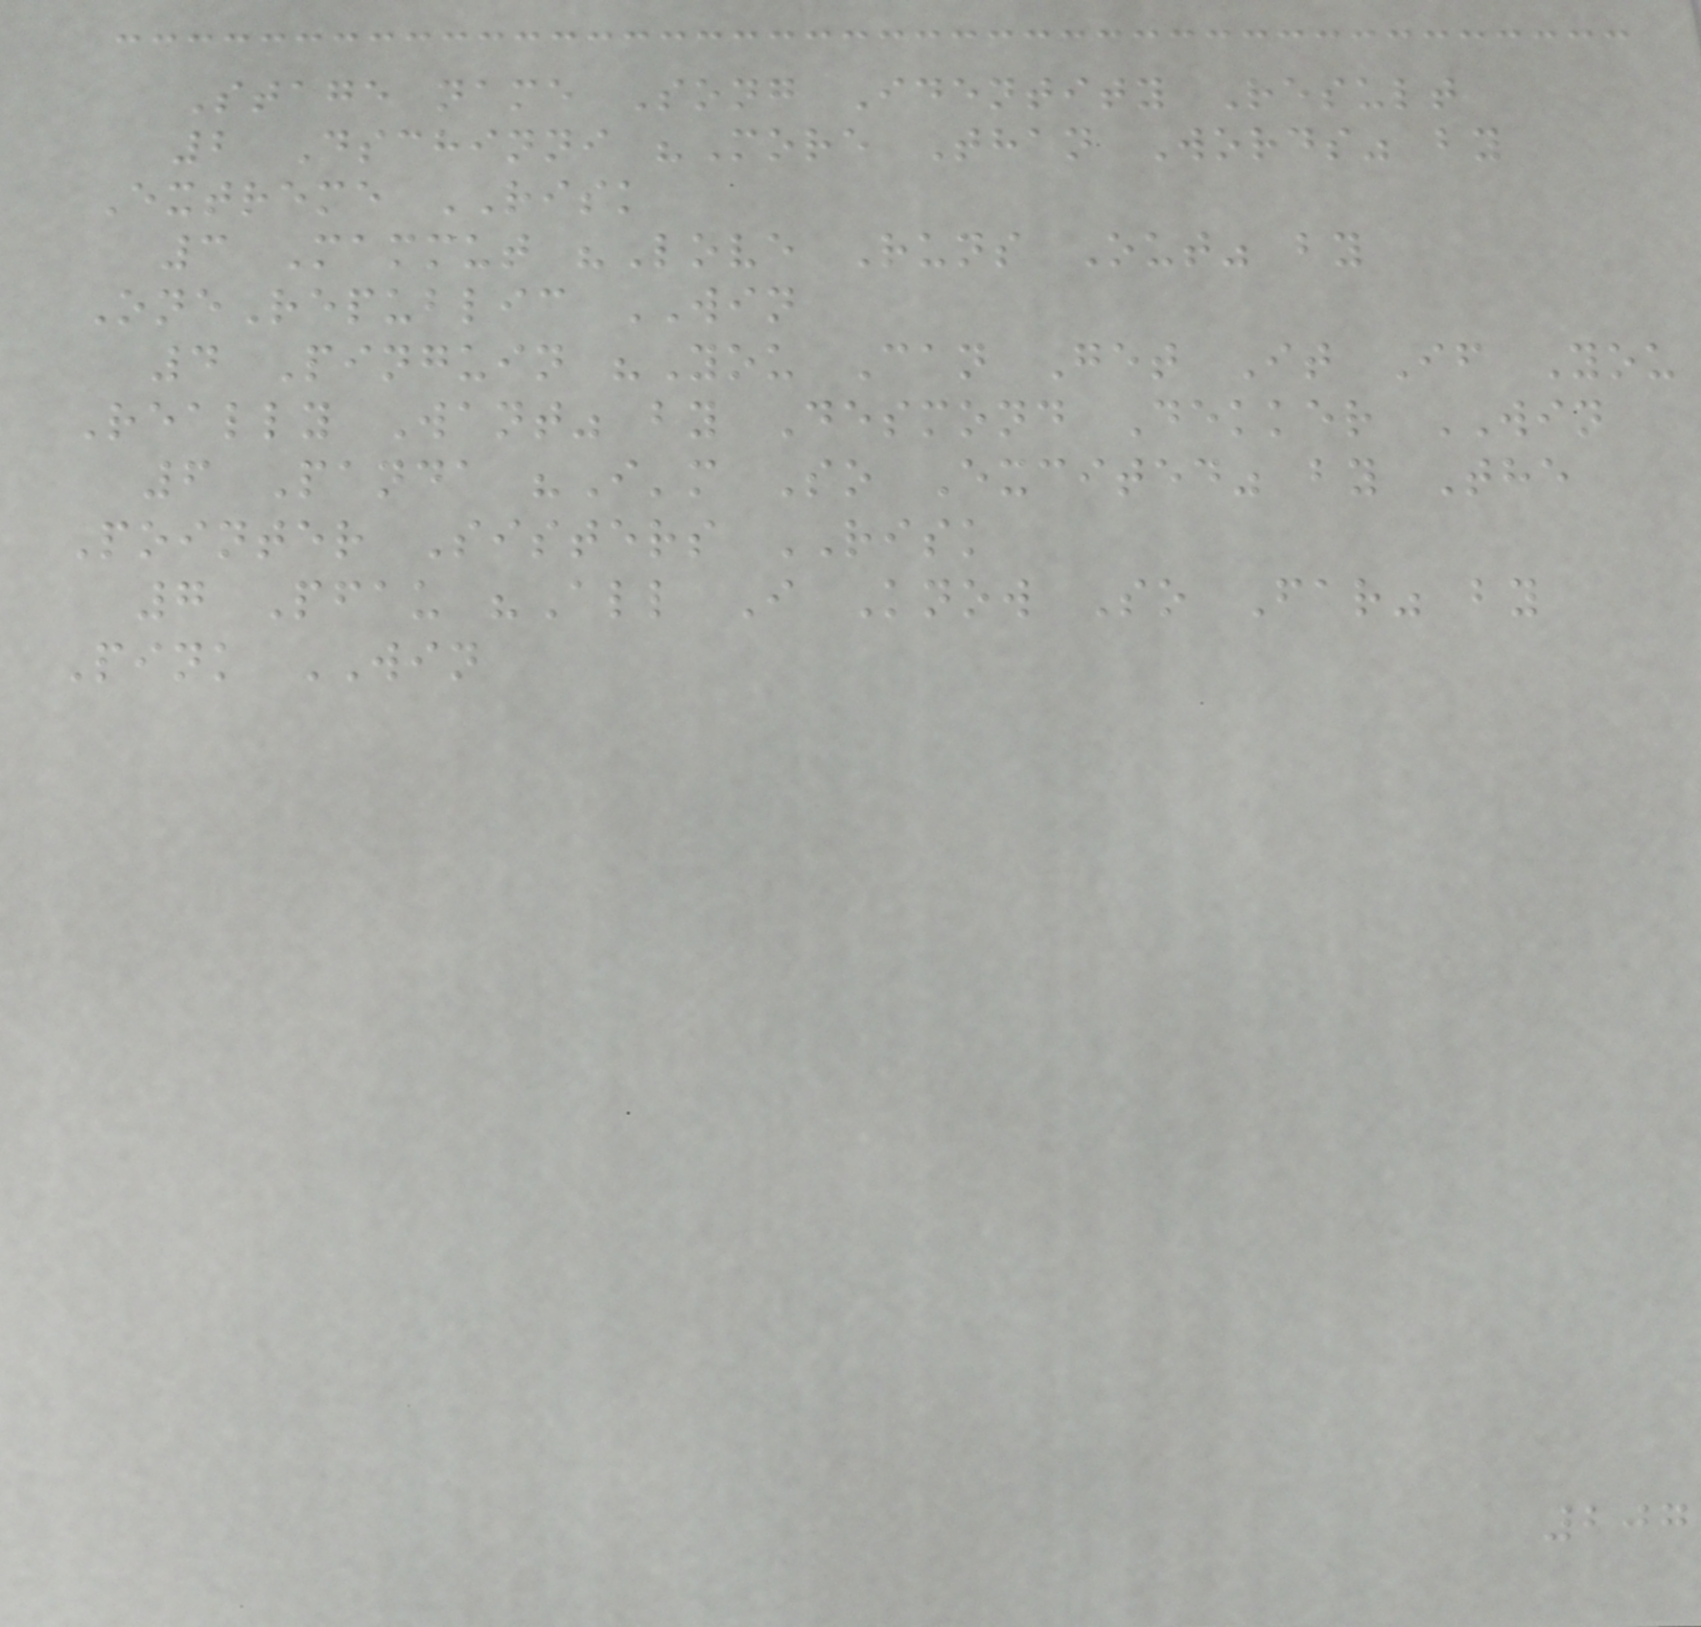Stage name Song Identity Result
2 Dschinni "More Than Words" by
Extreme RISK
3 Mammut "Love Runs Out" by
OneRepublic WIN
4 Pinguin "You Can Get It If You
Really Want" by Desmond Dekker WIN
6 Panda "I'm So Excited" by The
Pointer Sisters RISK
7 Pfau "All I Know So Far" by
Pink WIN
207
